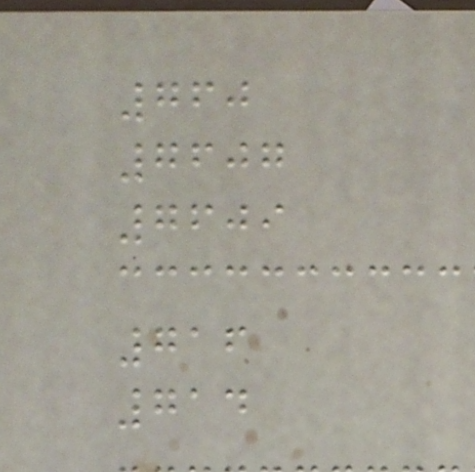760
7607
7609
716
714
